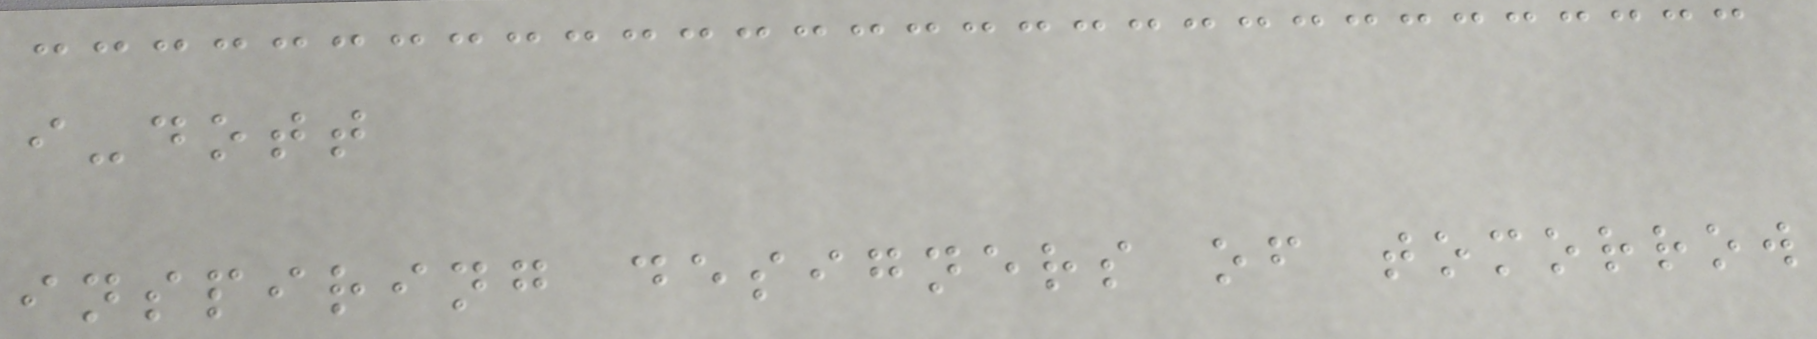i-dott
inspiring designers of tomorrow
